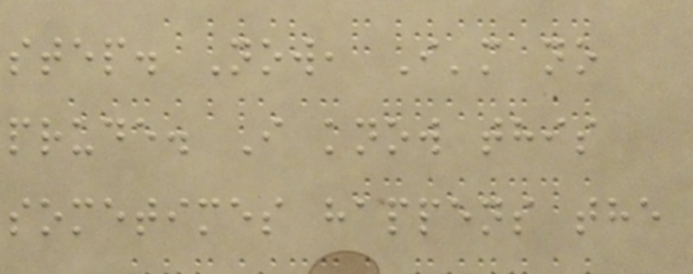step. Now, I'm no
prude. I know this
sometimes happens the
